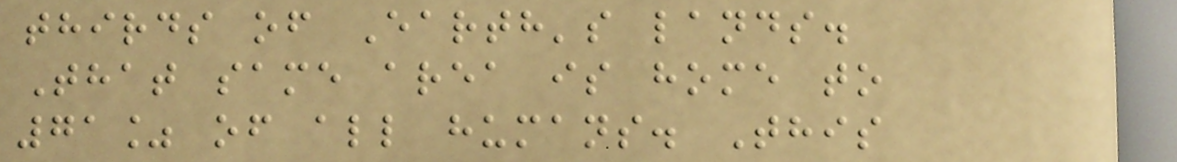thirds of Earth's lands.
That same area is home to
71% of all humans. This
